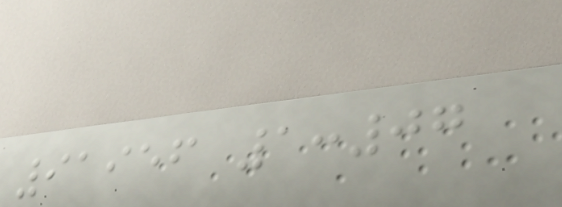91956 1:07
